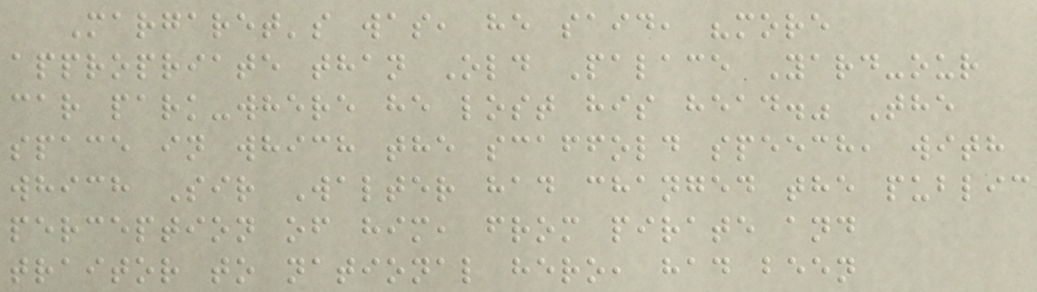Margaret's was, he said, "more
appropriate than Old Palace Yard-our
car park-where he lost his head." The
space in which the scaffold speech, with
which Sir Walter had changed the public
perception of him, from pirate and
traitor to national hero, had been
